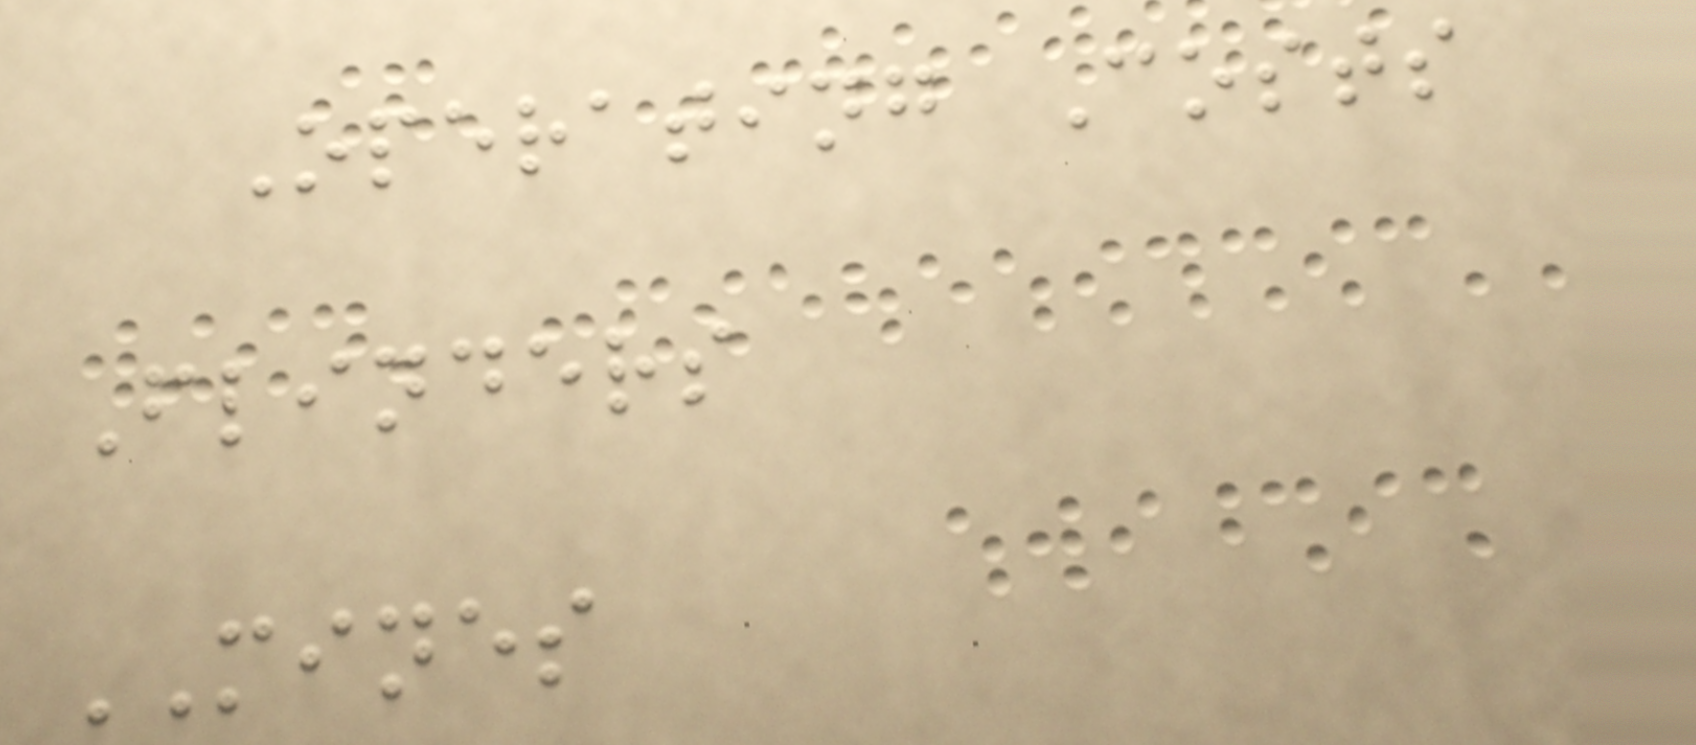Operating Costs
Flinders
MINES
